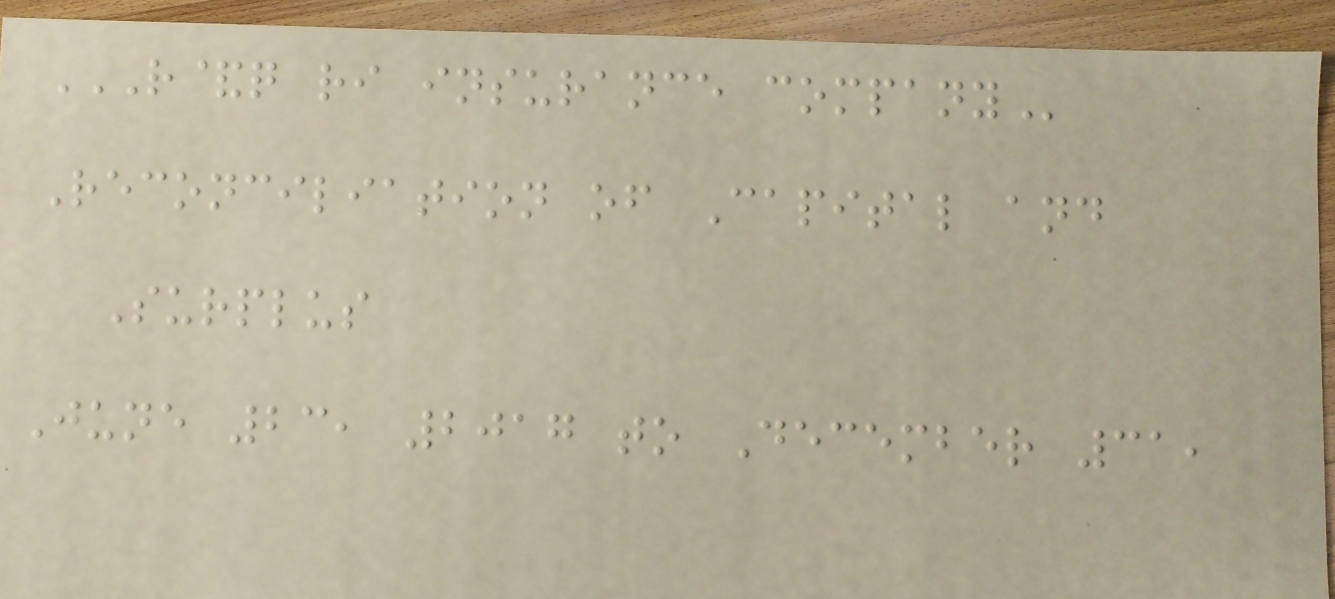R&Q RI INSURANCE COMPANY
Reconciliation of Capital and
Surplus
June 23, 2017 to December 31,
